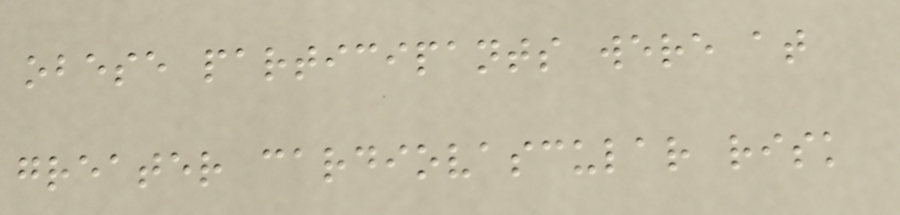obese participants were at
greater cardiovascular risk
